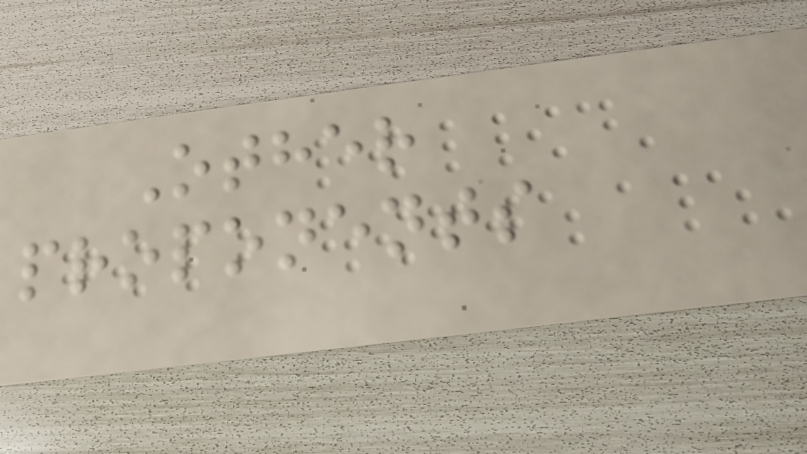Other
proponents
